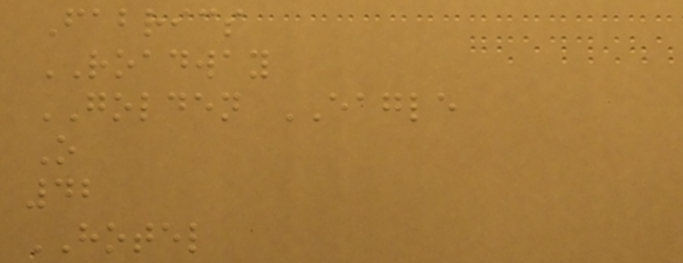Fabrics
ROADWAY
GOLDEN EAGLE
O
42
HOTEL
